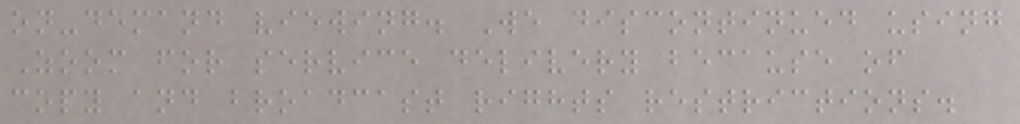on-demand viewing. We discontinued using
Zoom for service delivery because of
copy and broadcast rights restrictions.
